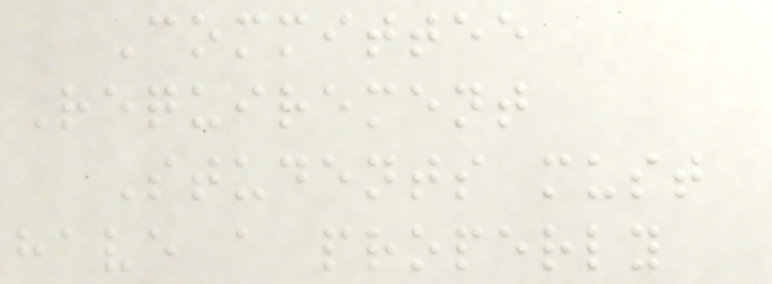Committee
Requirement
Students must
have a properly
